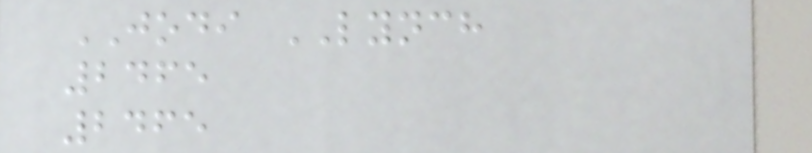JODI LYNCH
2465
2465
